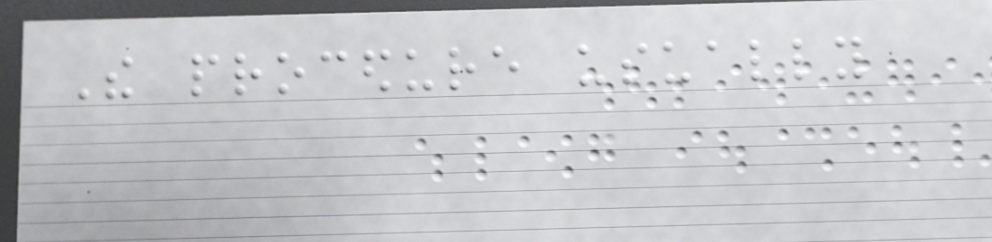The procedure usually
